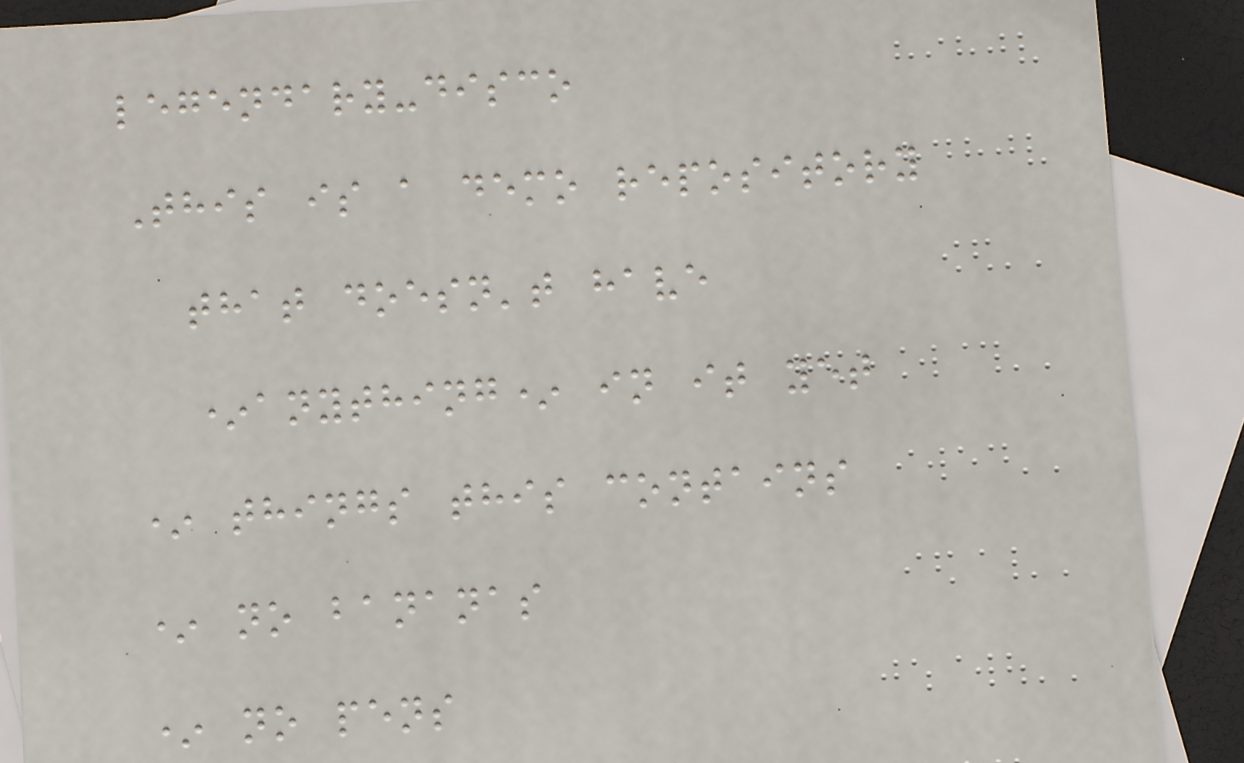legendary-disco
This is a demo repository
that doesn't have
*anything* in it yet
* things this contains
* no bananas
* no pens
